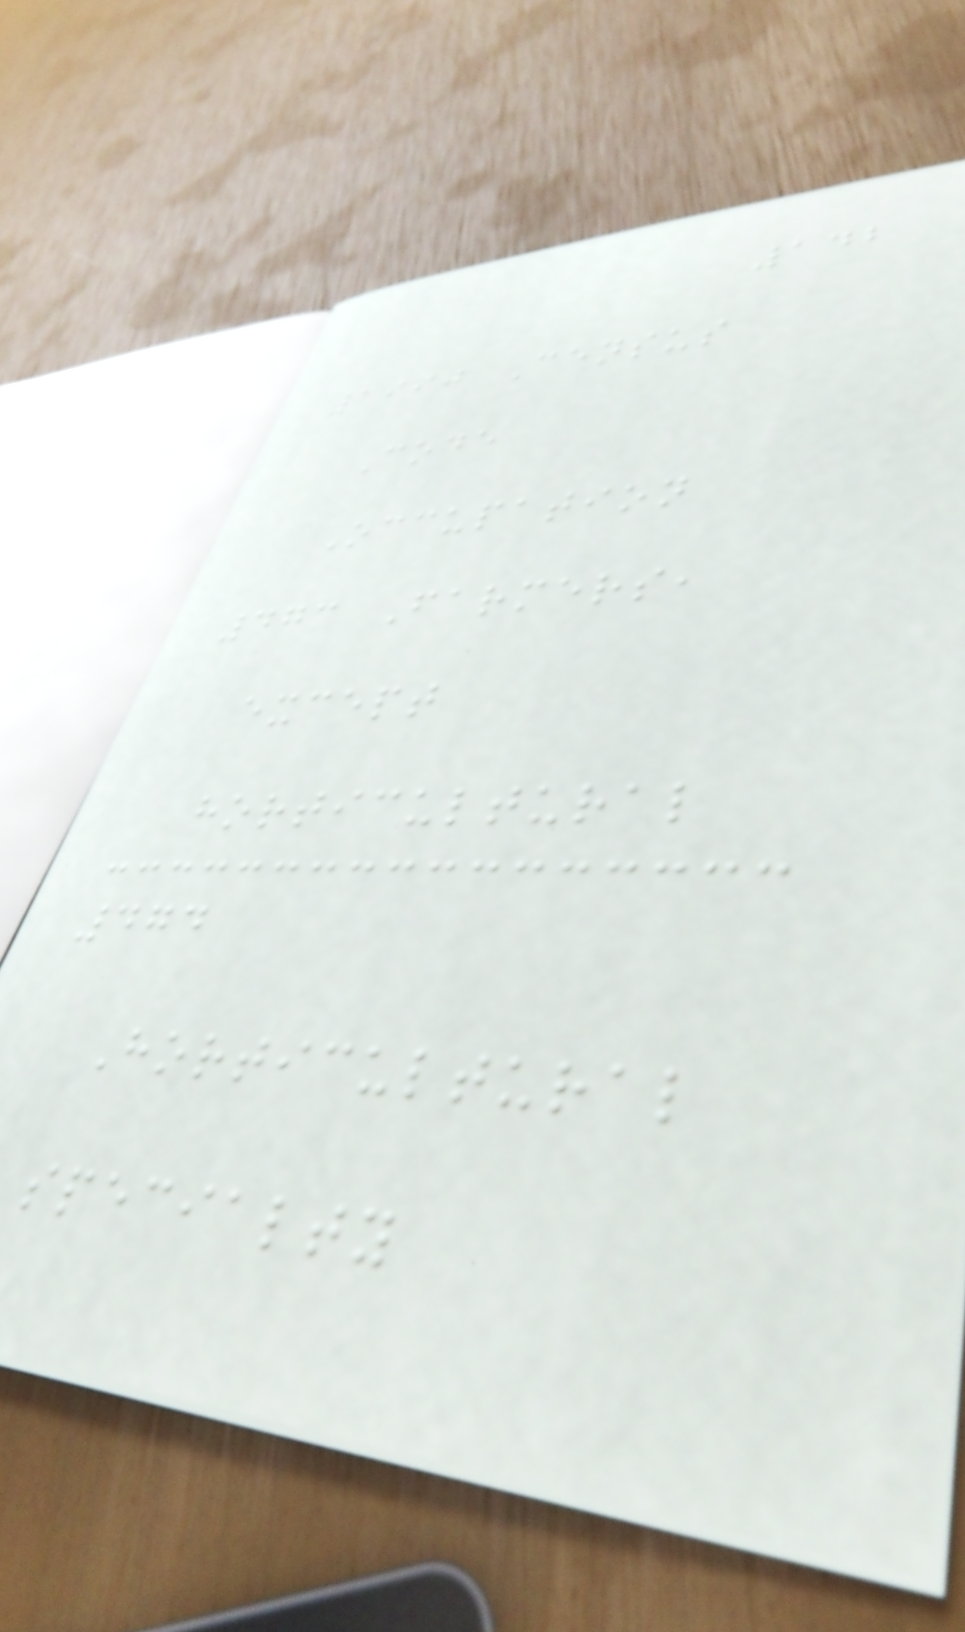142
1990 Census
Code
Occupation
473 Farmers,
except
horticultural
474
Horticultural
specialty
